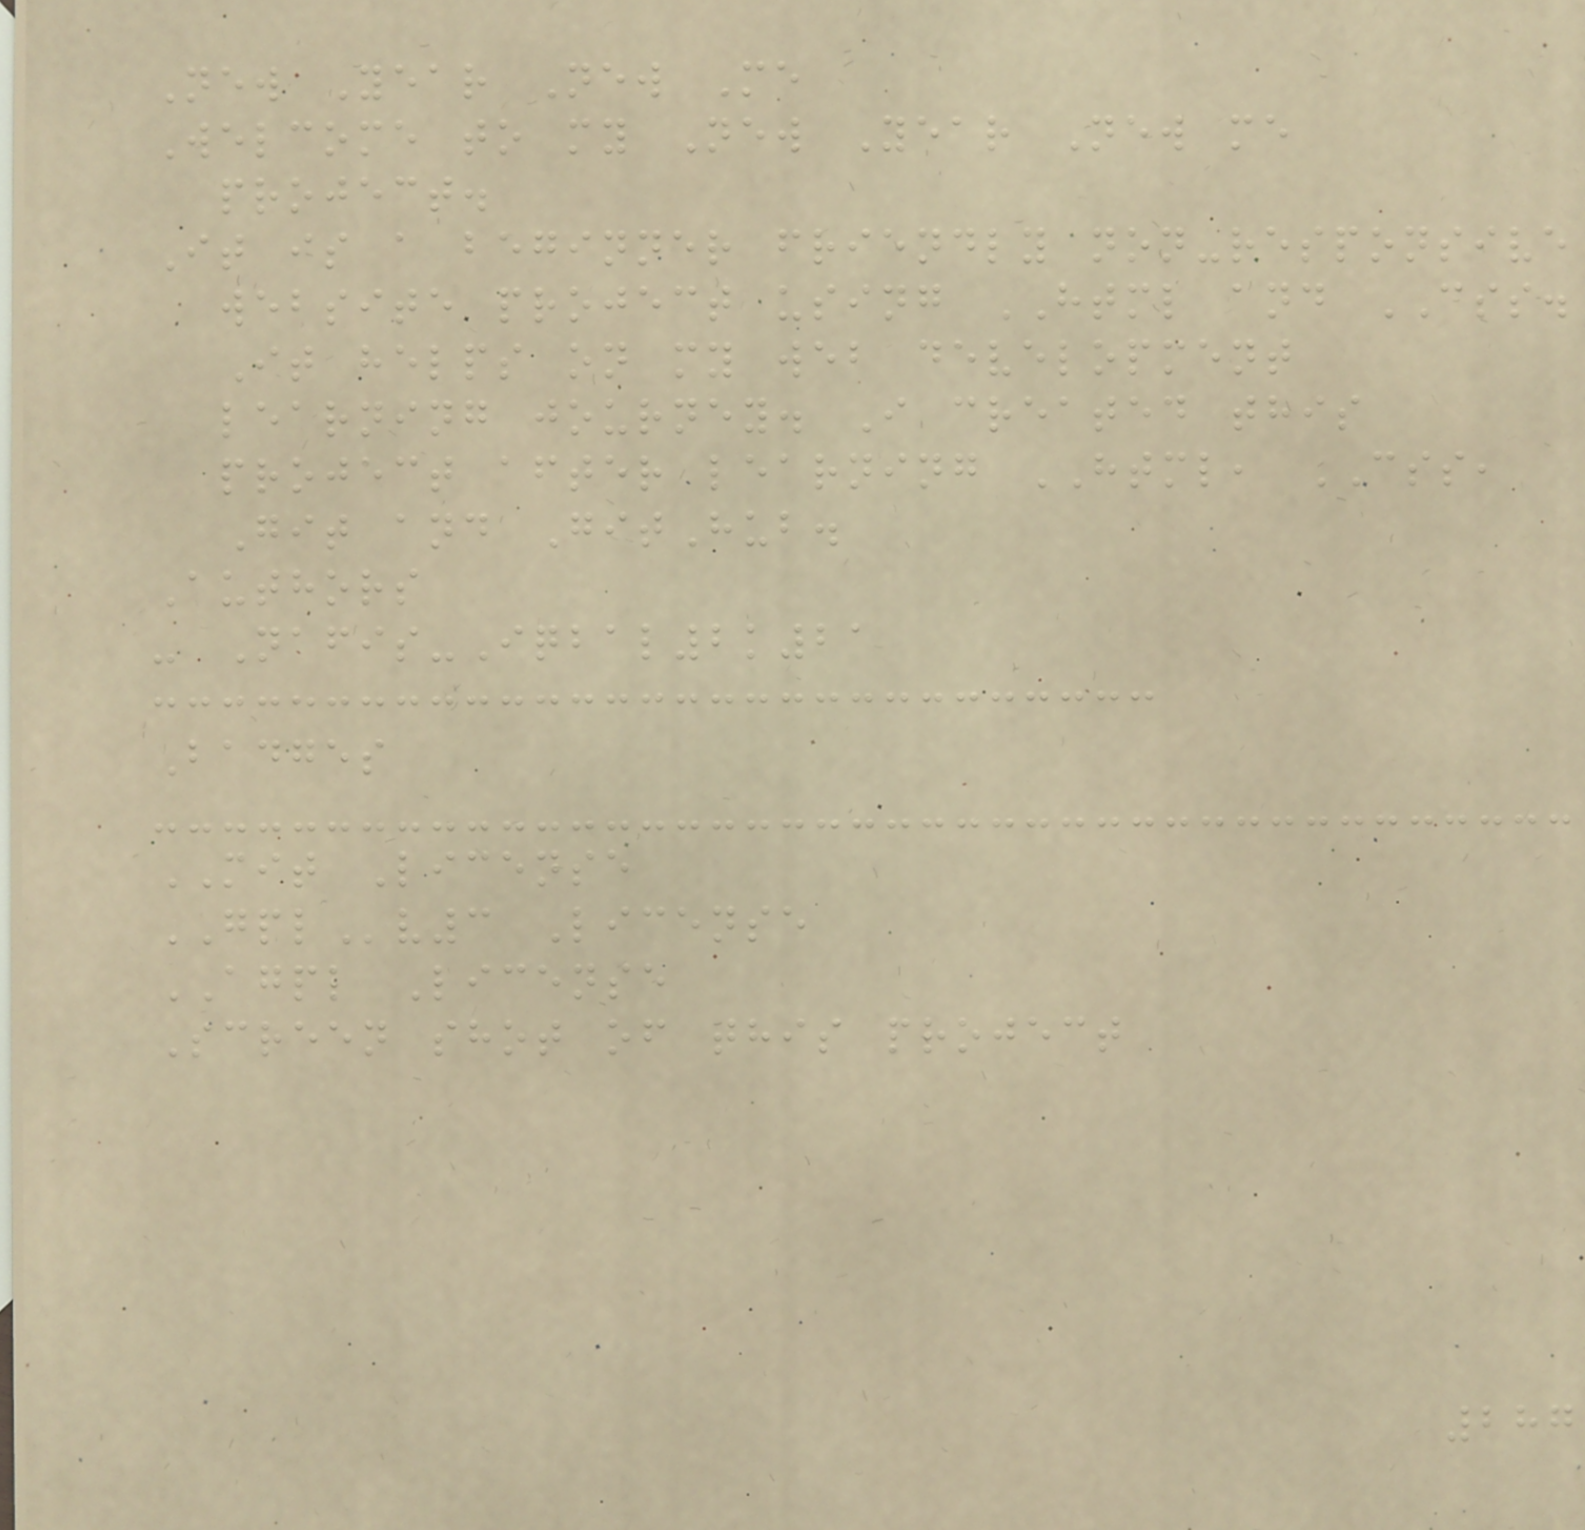New Year New Me
Welcome to my New Year New me
project.
It is a beginner friendly non-responsive
website project using HTML and CSS.
It helps on my web development
learning journey. I created this
project after learning HTML, CSS,
Git and GitHub.
Authors
- Nafis-Iqbal2k21
Badges
MIT License
GPLv3 License
AGPL License
Screen shot of this project
287
